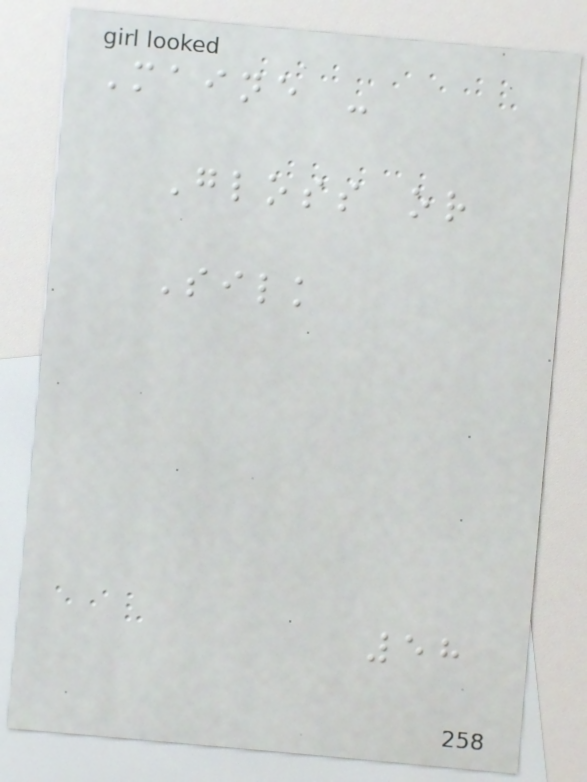Maine -
Gloss or
Silk
58
